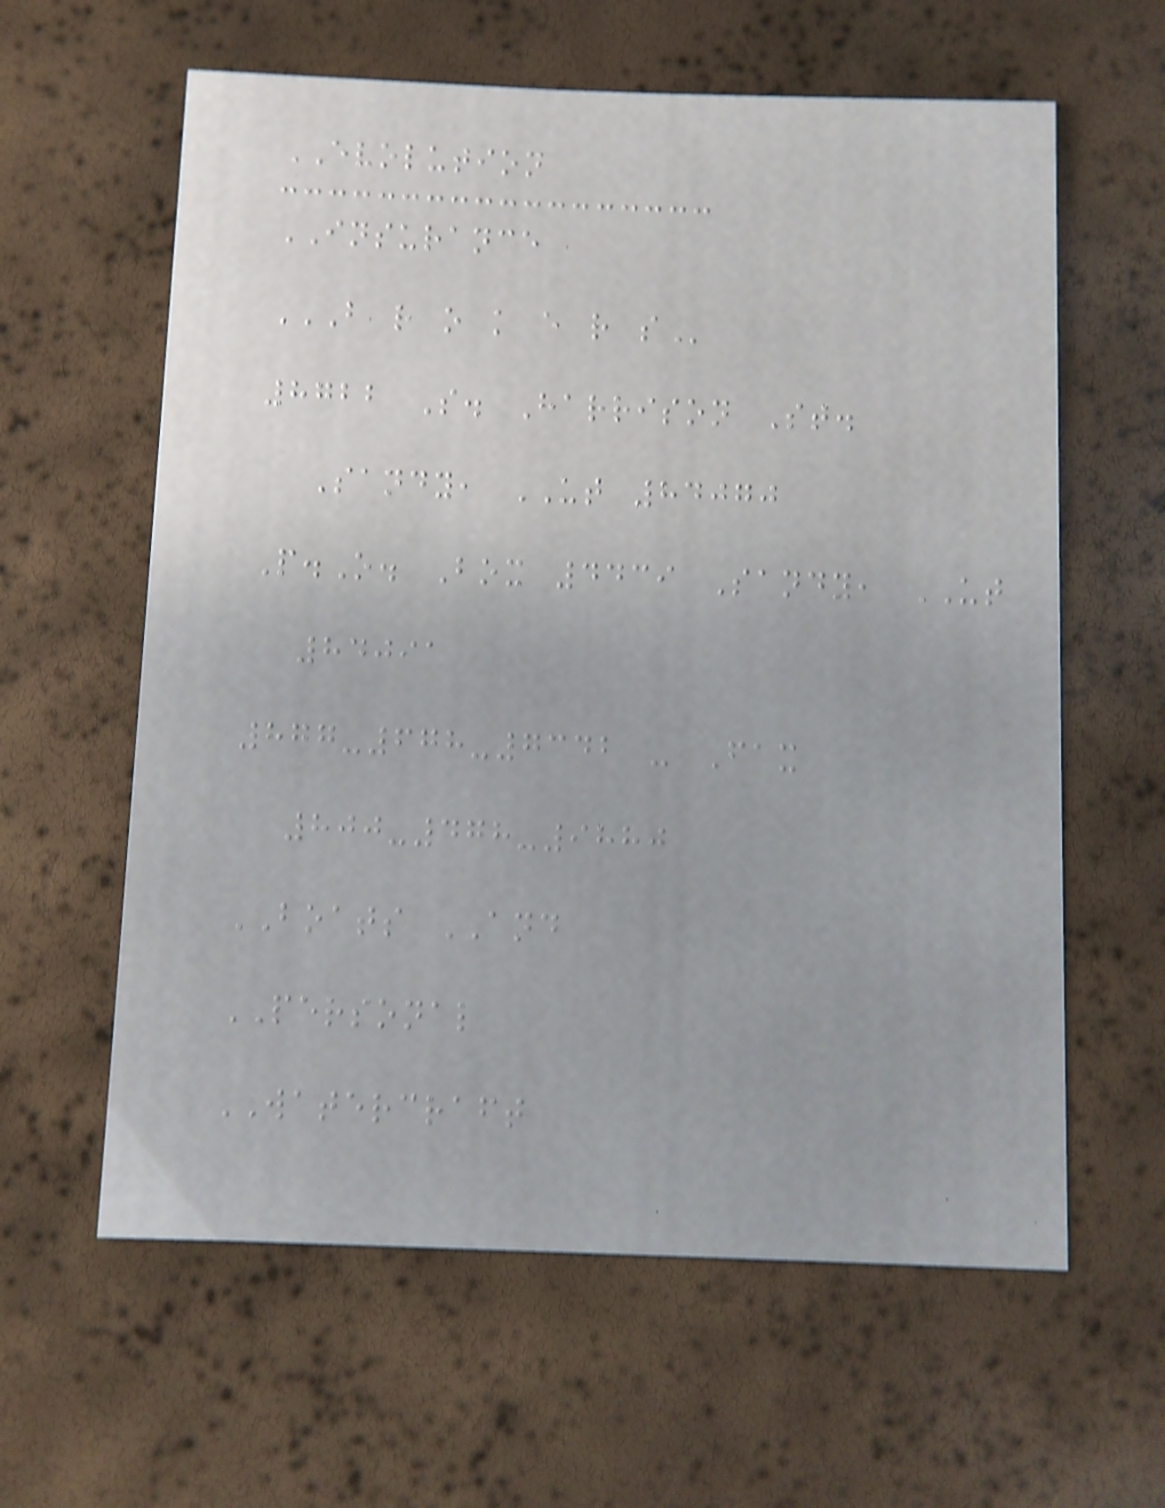EVOLUTION
INSURANCE
B R O K E R S
8722 S. Harrison St.
Sandy, UT 84070
P.O. Box 4439 Sandy, UT
84091
877-678-7342 - Fax
800-478-9880
BOATS AND
PERSONAL
WATERCRAFT
